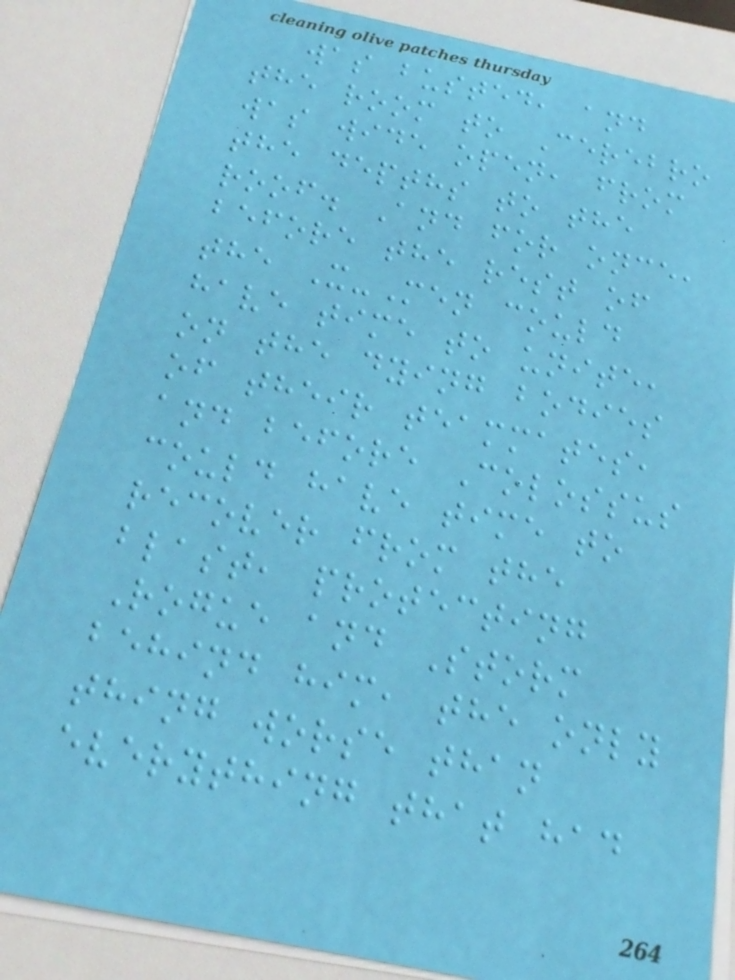was busted, and
the room to Cerebro
was wide open, from
the depths to the
roof. And for once,
before the rest of
the X-Men could
have time to unite,
on the dying bodies
of their teammates,
and before Colossus
could have time to
recover from the
blast, protecting
Rogue and Storm
behind him, the only
thing worse than
everything that had
